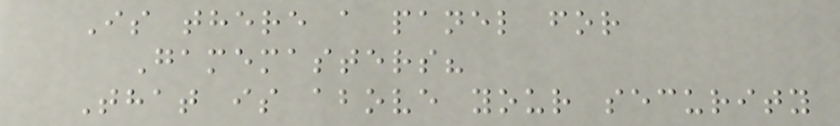Is there a panel for
Gamemasters?
That is above your security
